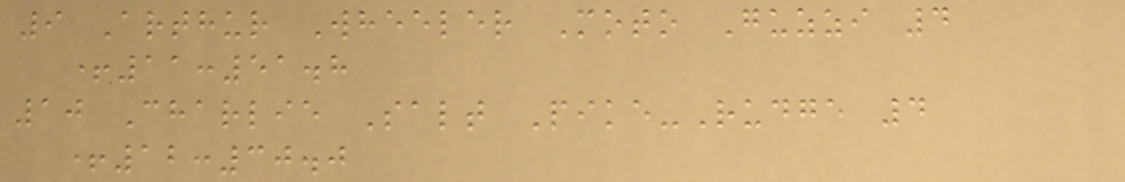9 Arthur Wheeler Moto Guzzi 4
+11:51.8
10 Charlie Salt Pike-Rudge 4
+12:30.0
